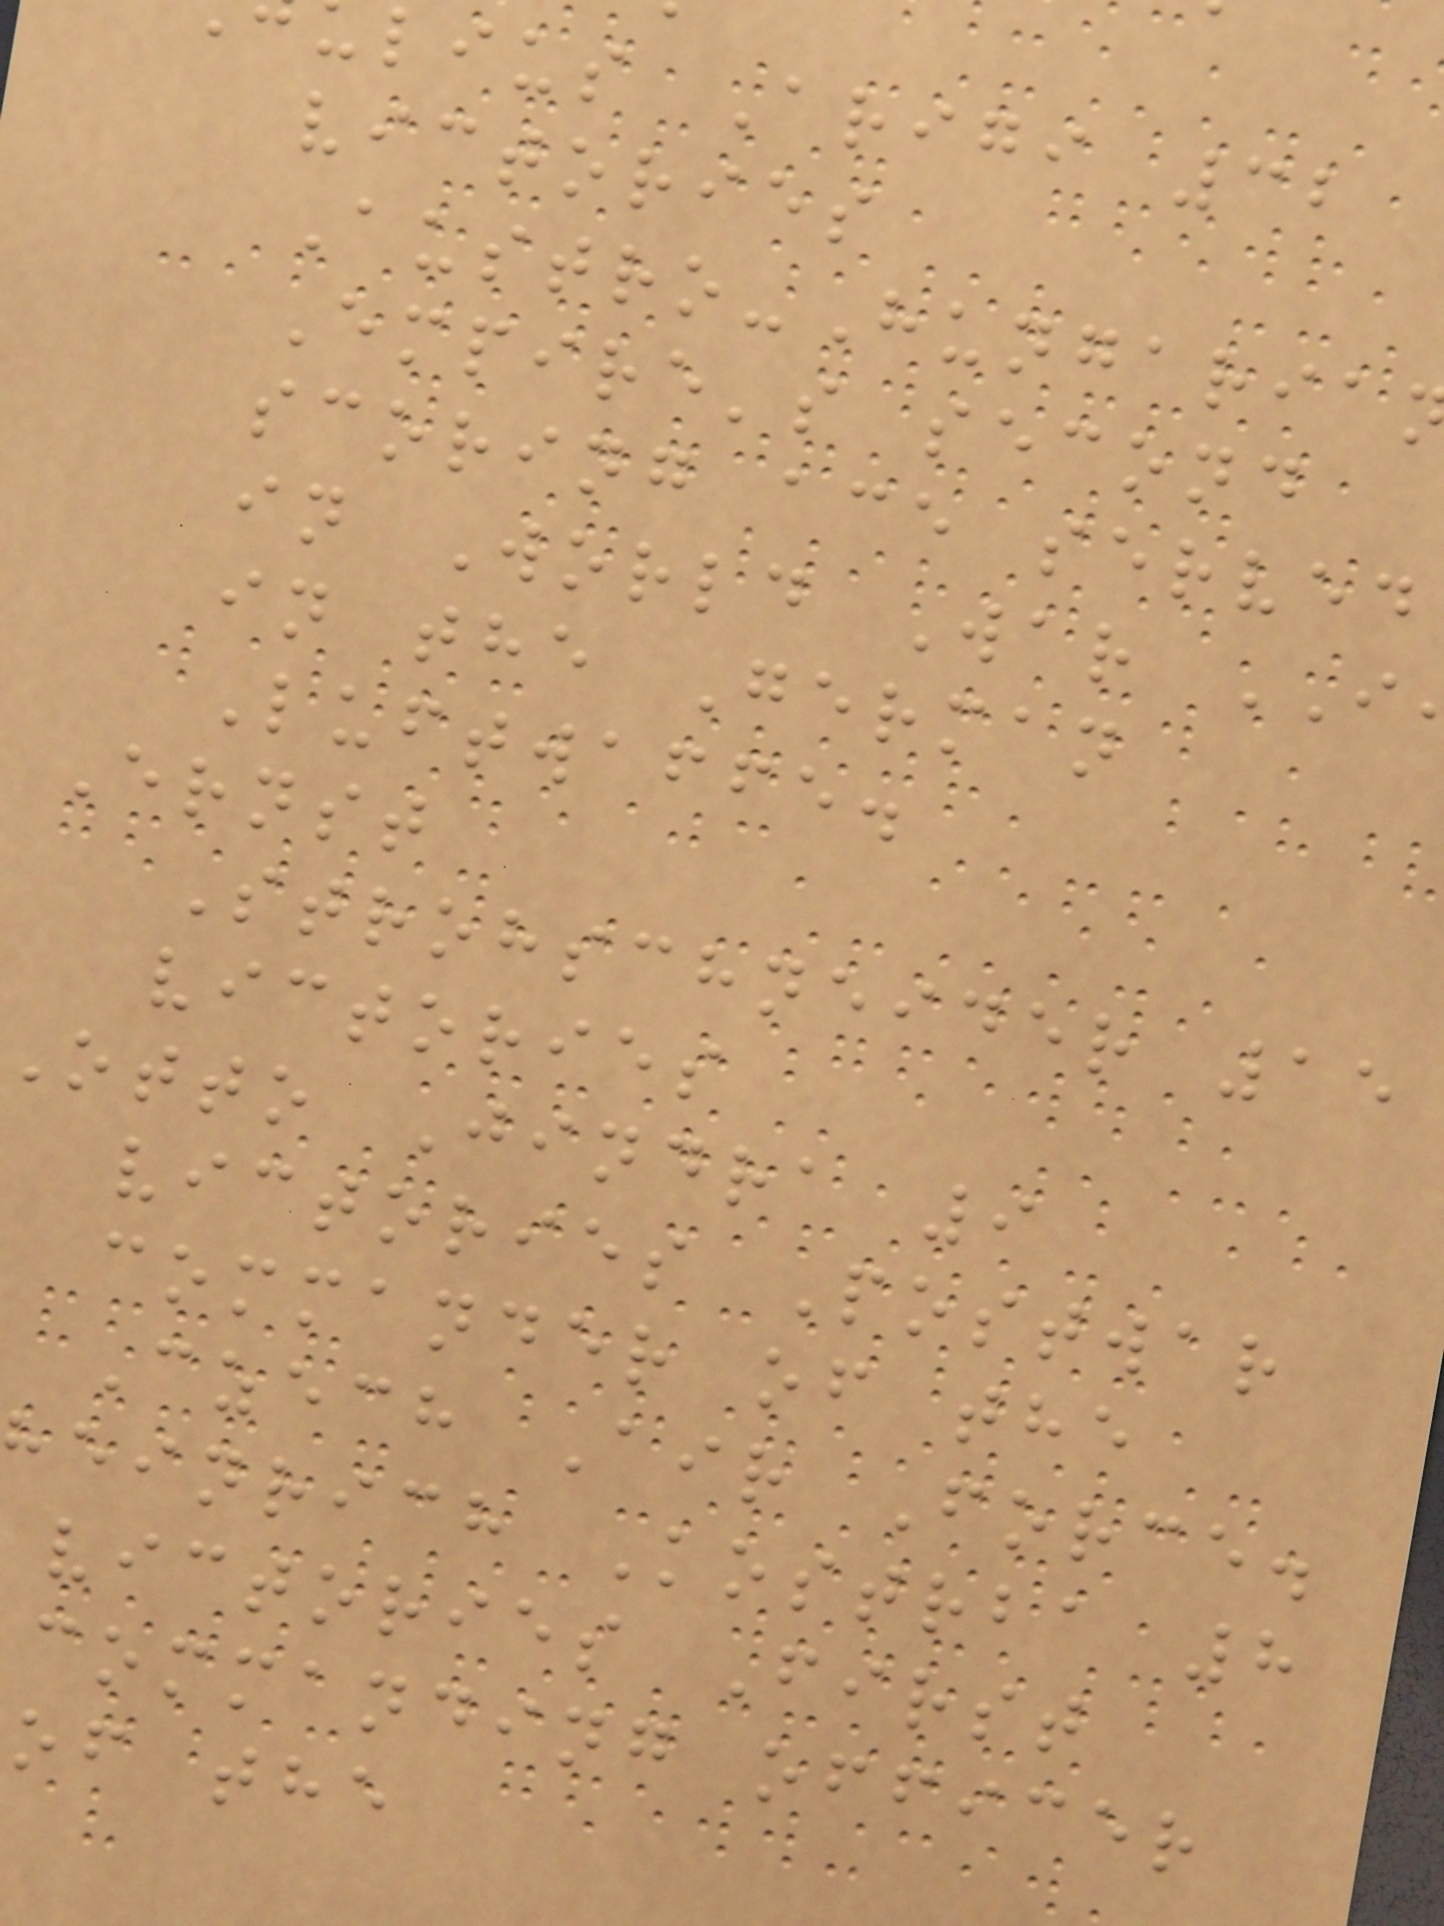lius Arigi 32
victories
Austro-Hungaria
Empire's second
scoring ace served
in World War
in the German
Luftwaffe.
Ernst
Strohschneider 15
victories
otto Jindra 9
victories Postwar
commander of the
Czech Air Force.
einrich Kostrba 8
victories First
commanding officer
of the
